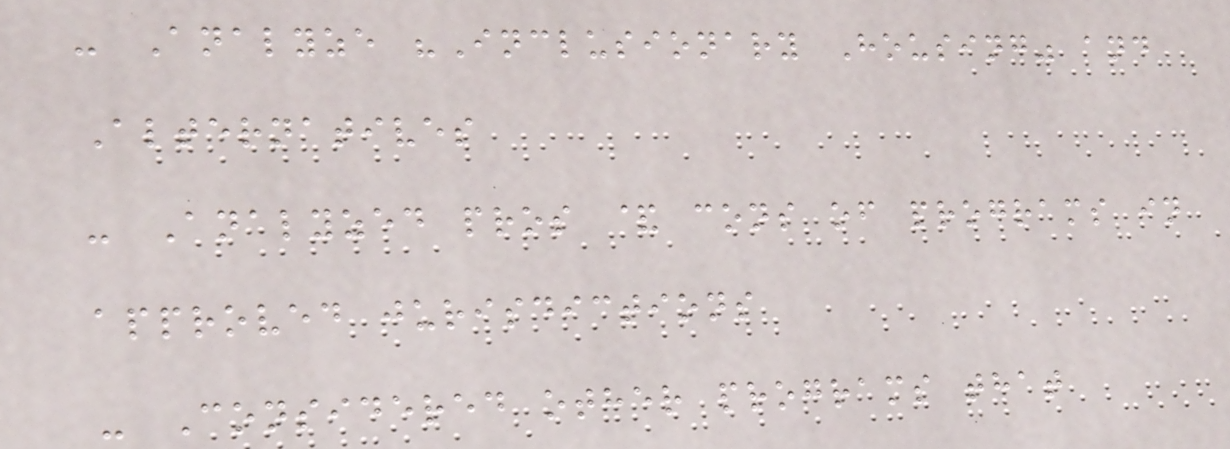- Analyze "Inclusionary Housing" and
Alternatives
- Analyzed pros & cons of programs in
approved jurisdictions
- Considered other programs that
